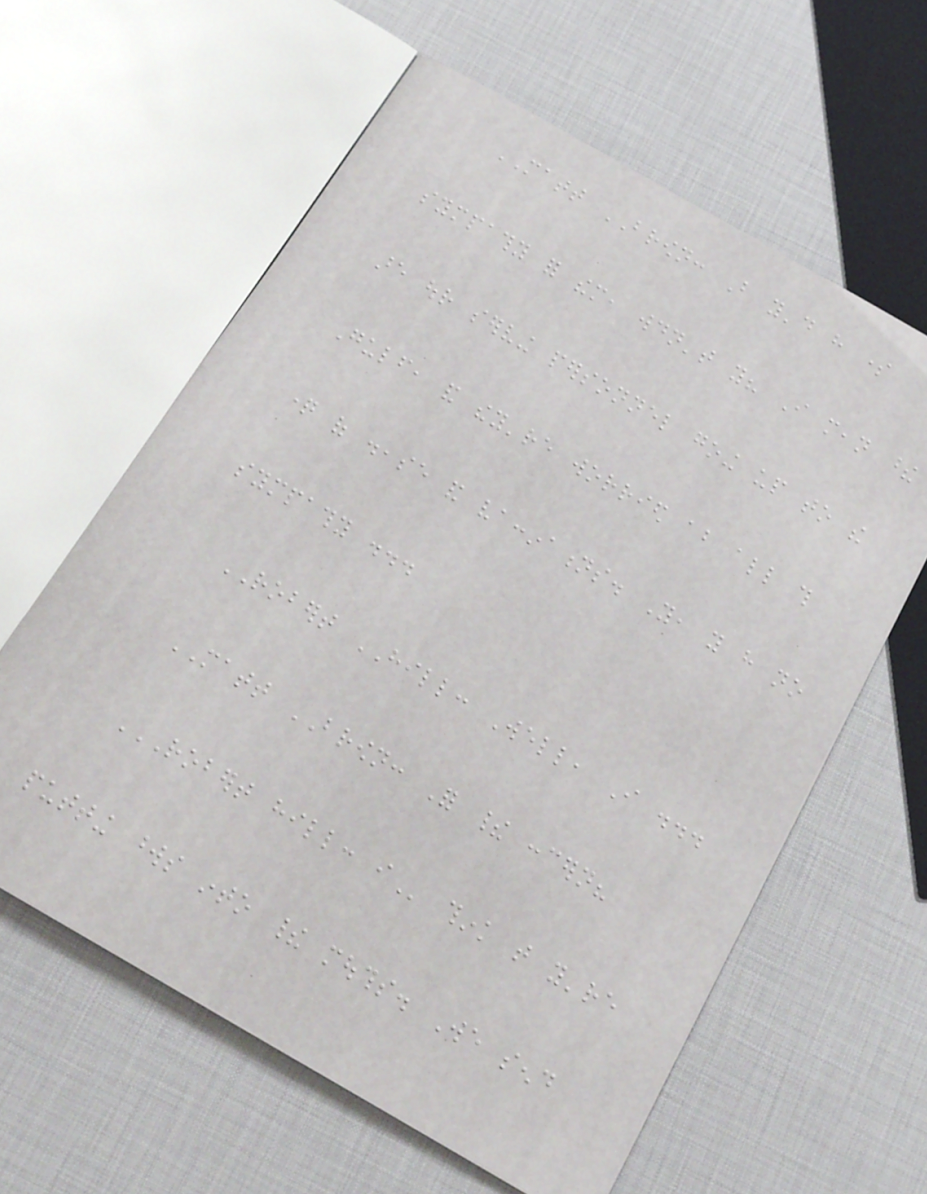MATT BROWN: But you'd have some
sympathy for them, wouldn't you? I mean these
are our serving personnel going up to the
Gulf, and they're worried about all this
question of disease and vaccinations. You, you have no
sympathy ...
ROBERT HILL: Well, I ...
MATT BROWN: For their concern?
ROBERT HILL: I think that you're
putting words into their mouths. We send
